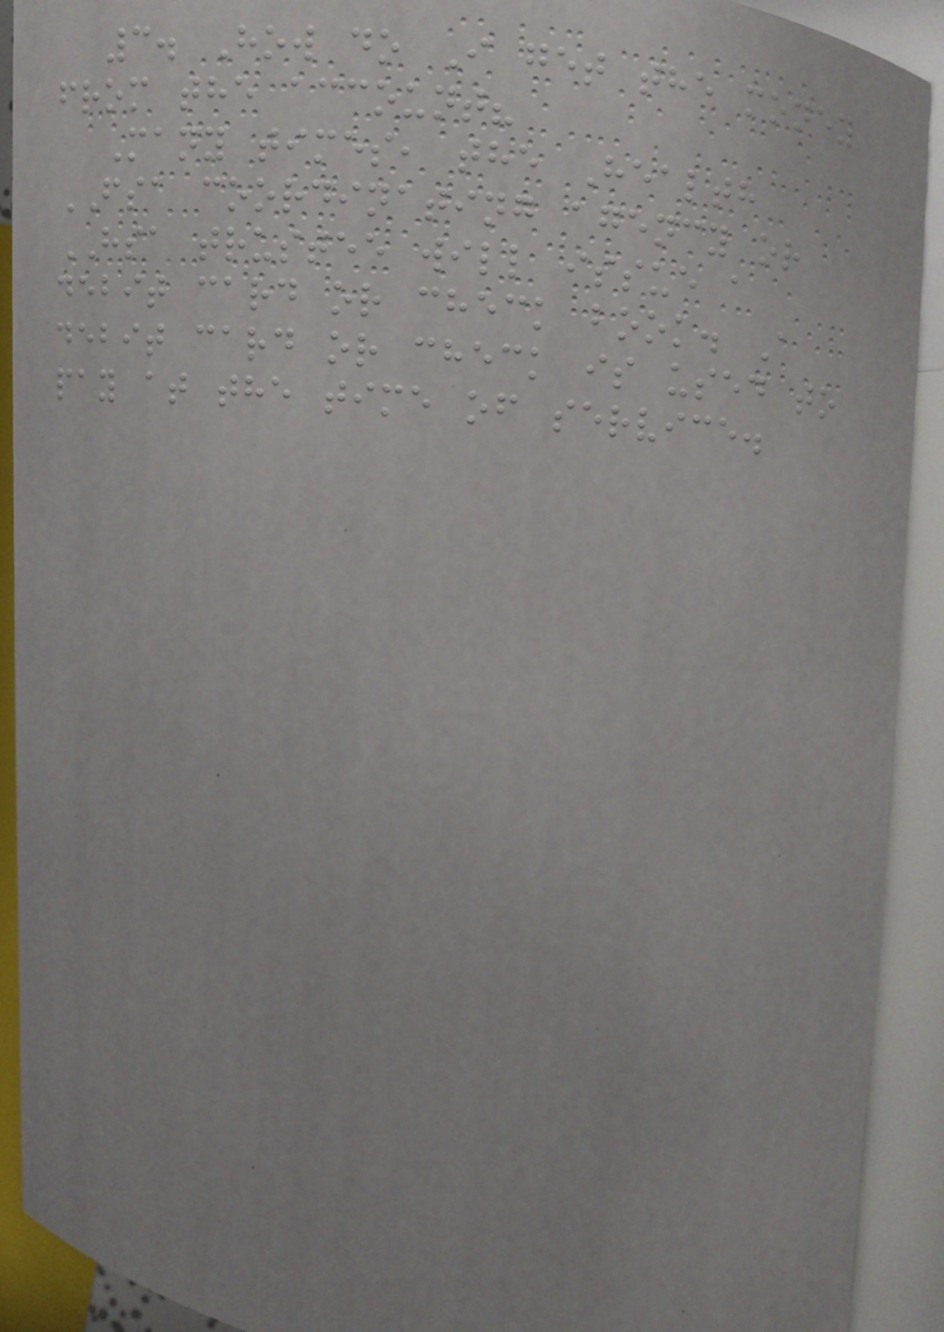3. How do I get the money
from the account?
Many times, the Health
FSA coordinating agency or
HSA trustee will issue a
debit card or check book. A
debit card or check is used to
pay at the time of service.
